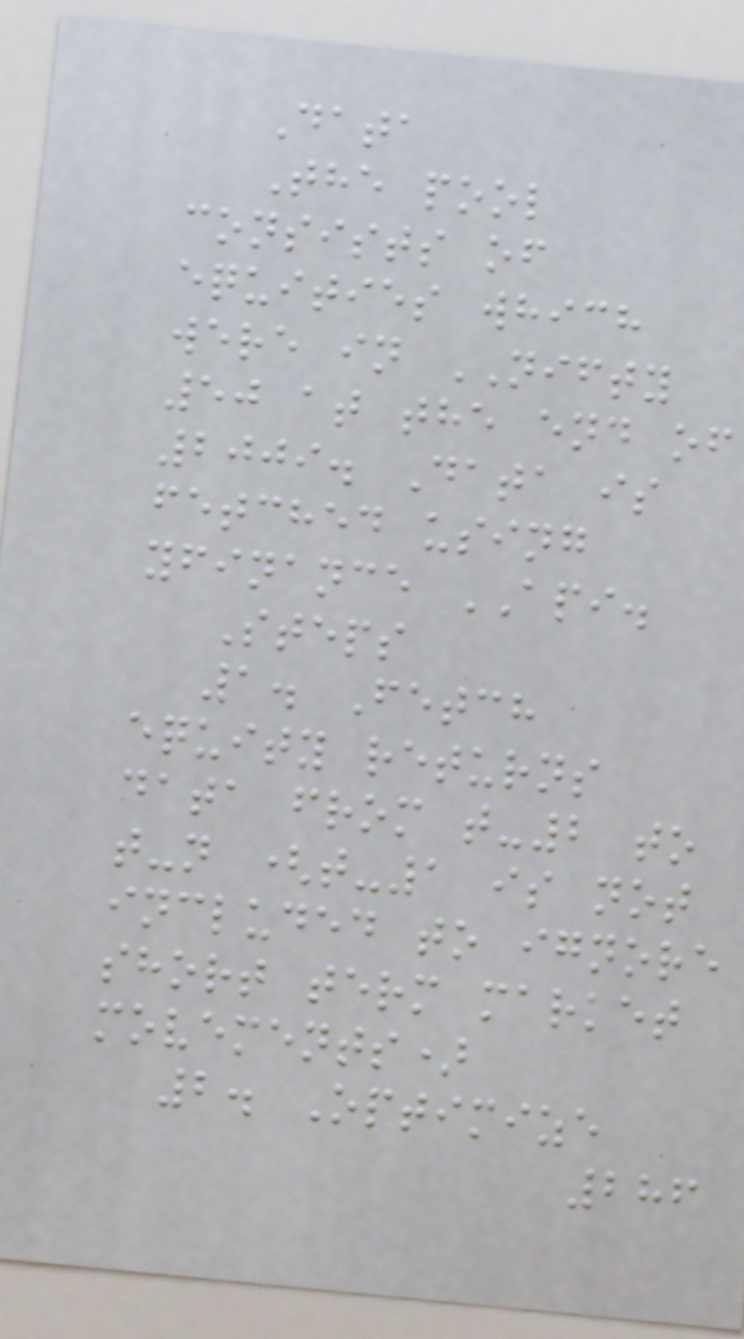Data
The pool
consists of
equities which
were in NIFTY
50 at the end of
2009. Data is
fetched using
yfinance API.
Steps
1. Fetch
equity returns
data from t-2 to
t-n (t-1 is not
included to ignore
short term market
movements)
2. Optimize
286
